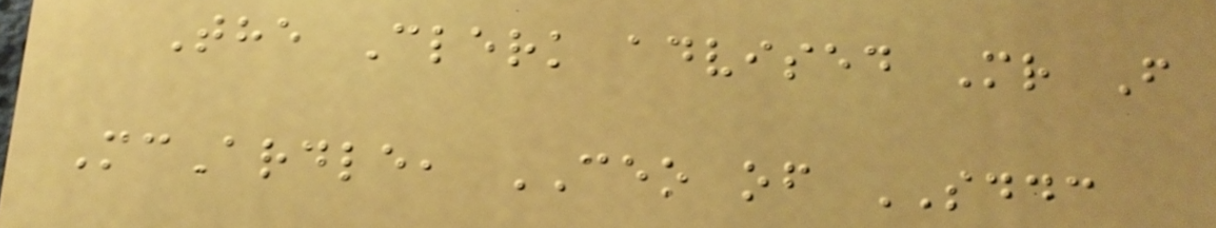The Clerk advised Mr F
McArdle, CEO of SDDC
